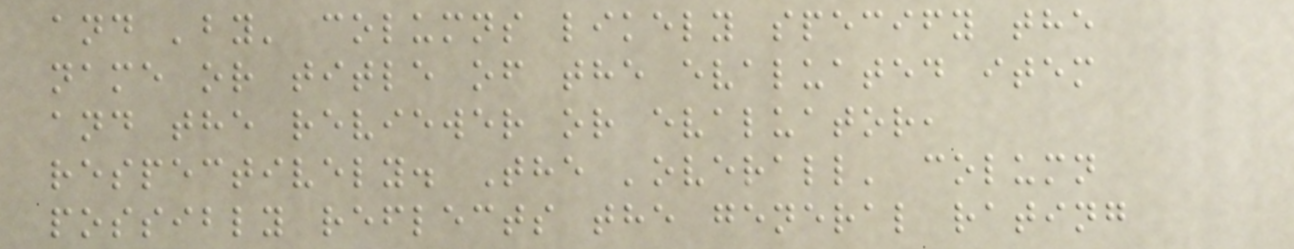and 'by' columns likely specify the
name or title of the evaluated item
and the reviewer or evaluator,
respectively. The 'overall' column
possibly reflects the general rating
